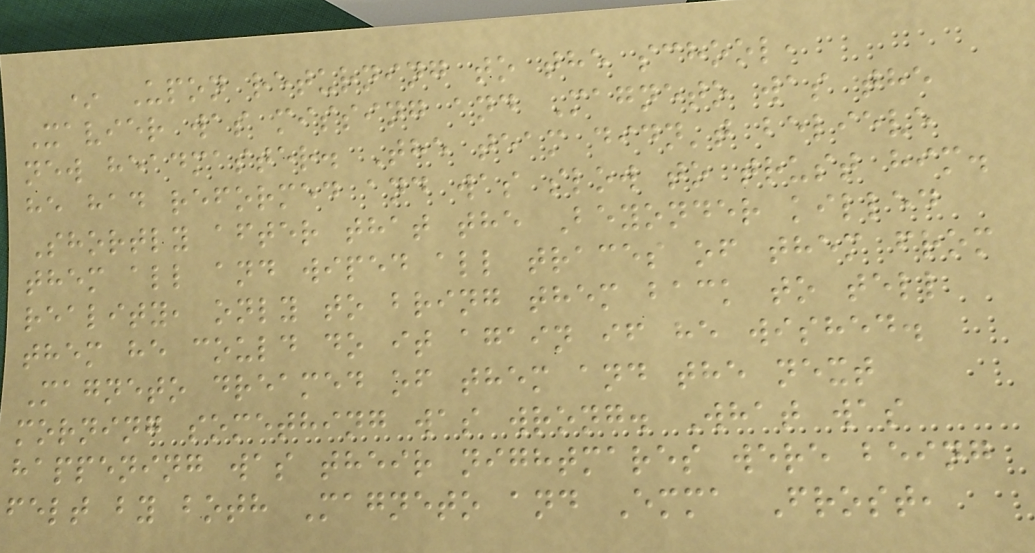* Upon returning to the school,
Xavier was missing and Magneto was the
new headmaster. The team didn't believe
he had reformed and was slow to trust him.
Shortly after that the Beyonder killed
them all and wiped all traces of them from
reality, only to bring them back to tell
them he could do it again if he wished.
Magneto dreamed of them and the next
morning something was wrong. What was
happening was their nightmares were being
felt by both Magneto and Emma Frost,
